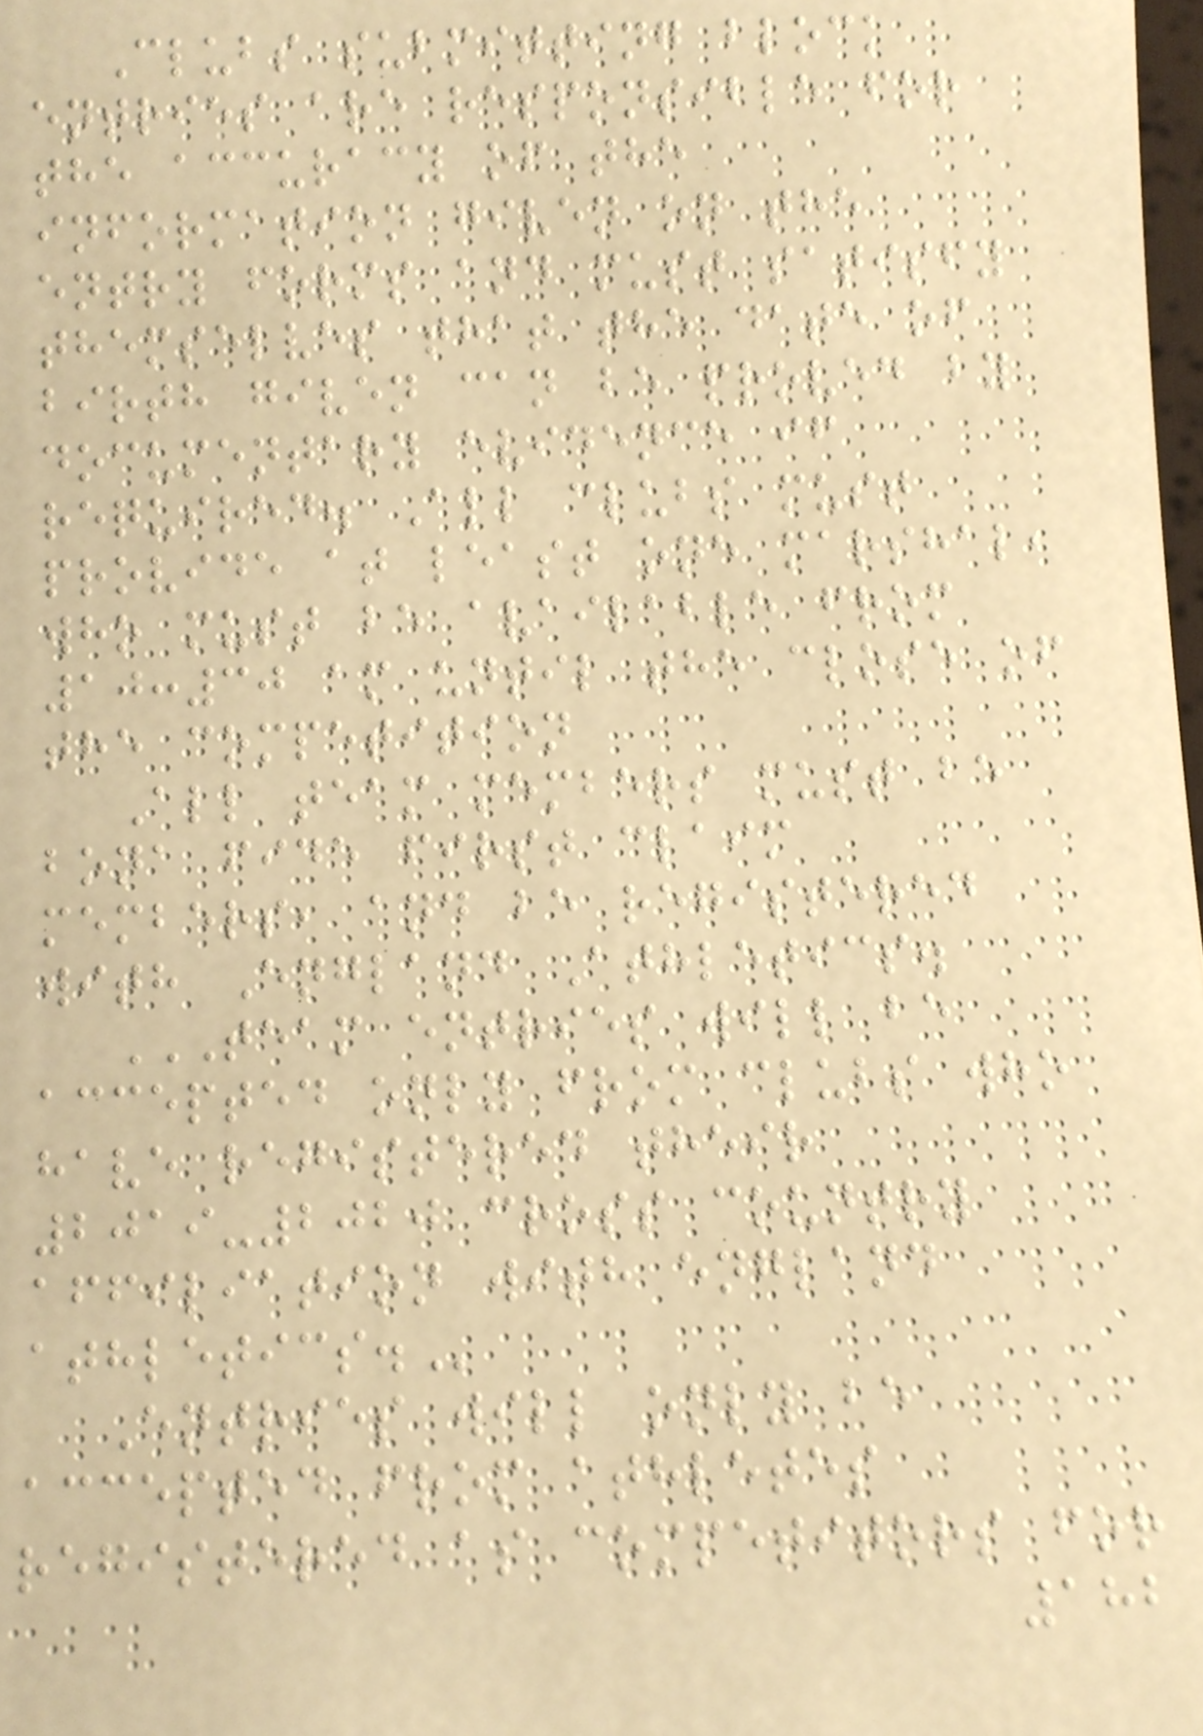Clubs submitting block
entries are responsible for
the accuracy of the
information given on the
entry forms and must satisfy
themselves that the date of
birth given can be proved by
documentary evidence if
required. All clubs must
provide at least one marshal,
who must be available from
10:30 am until the close of
the competition
All team members must be
bona fide first claim
members, and be registered
with England Athletics.
TEAM ENTRIES WILL BE
ACCEPTED ONLY FROM CLUBS WHO
HAVE REGISTERED THEIR
2019-2020 CROSS COUNTRY
AFFILIATION WITH ENGLAND
ATHLETICS.
Entries will only be
accepted from athletes
registered as competitors for
182
